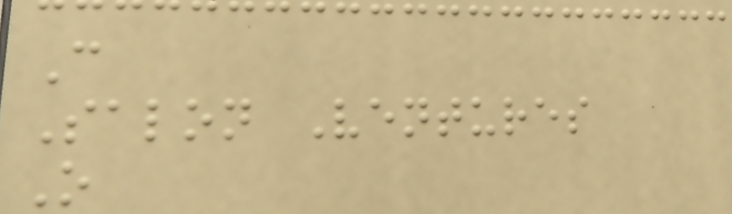C
Salon Ventures
O
